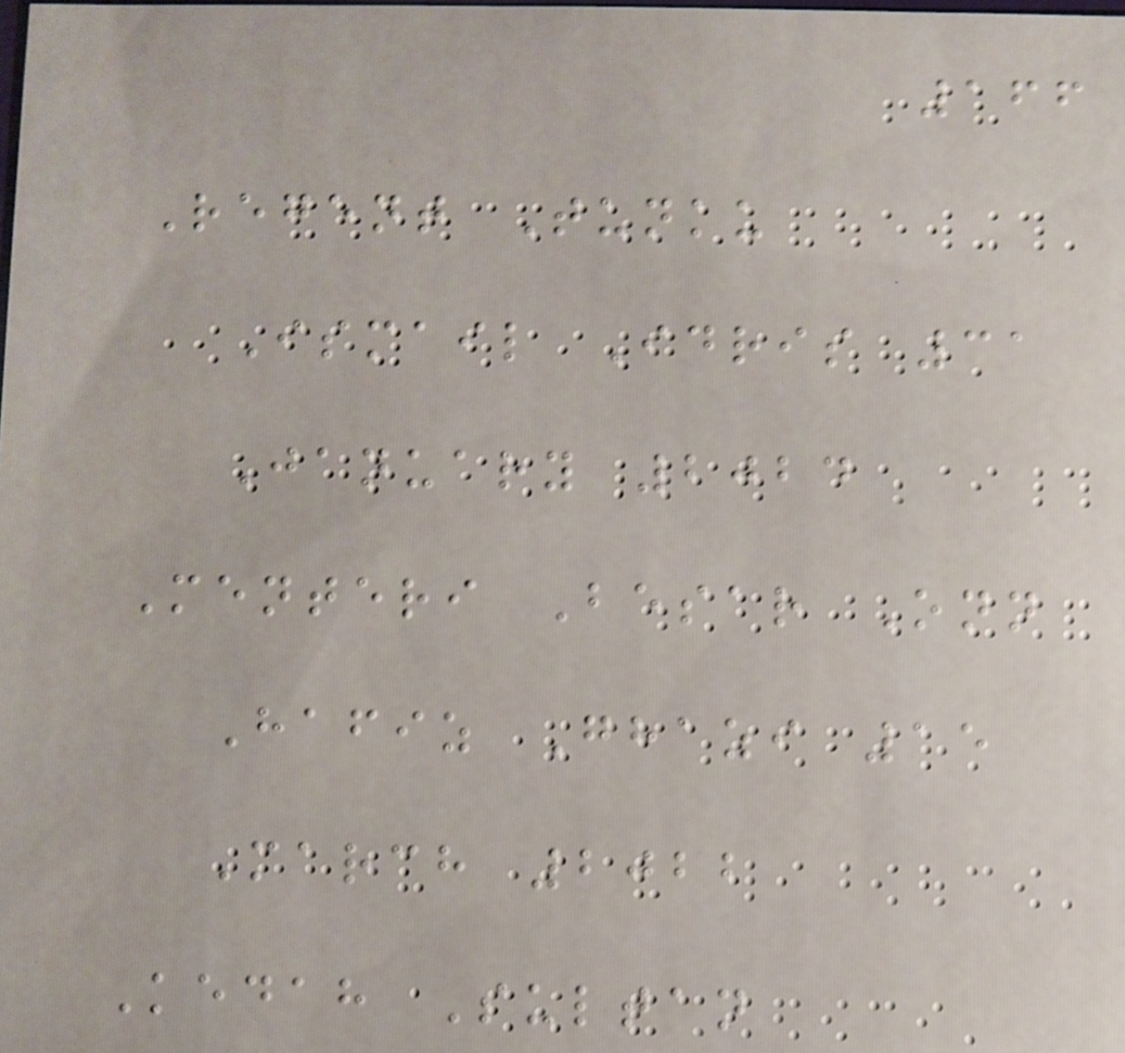166
Regent Tunku
Ismail Idris 31
January 2024
Menteri Besar Onn
Hafiz Ghazi 15
March 2022
Kedah Sultan
